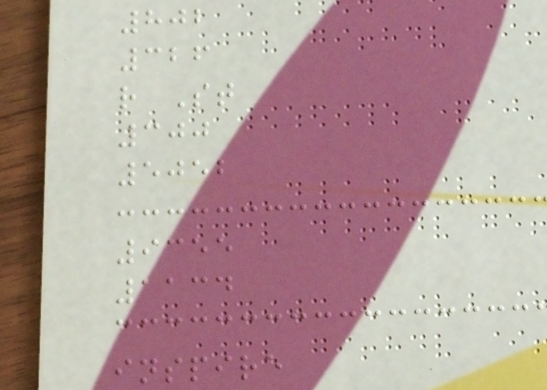802
326
r St
300
5052
9355
1134
inspire
